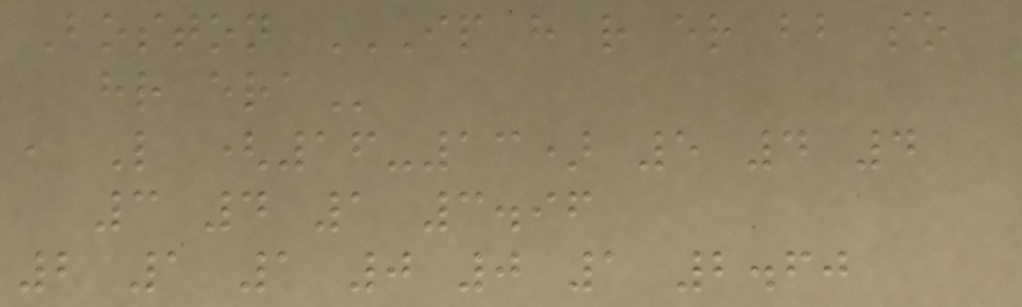Boston IP H R ER BB SO
HR ERA
, L (16-13) 5 4 4
3 4 1 3.96
2 1 1 0 0 1 2.60
